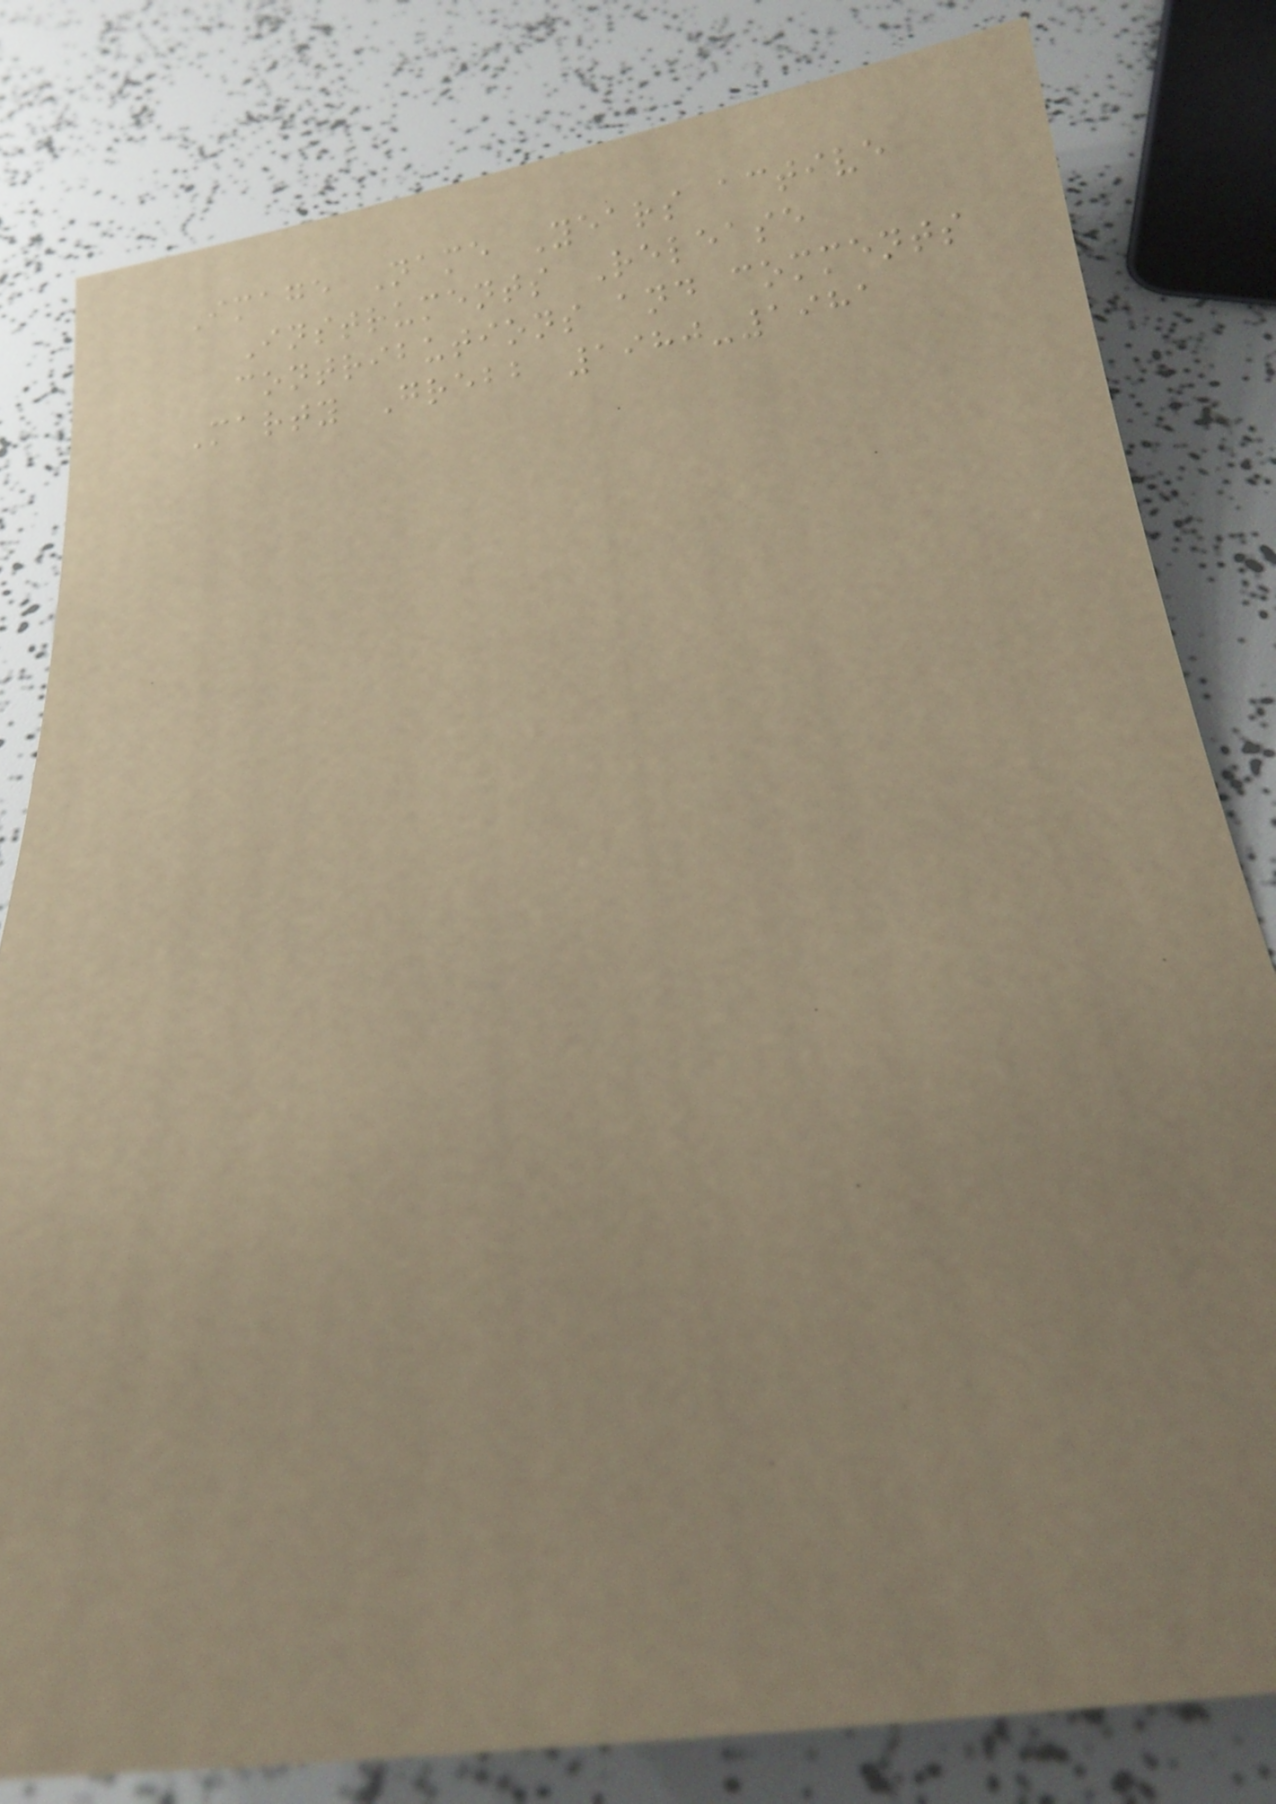Image Name Years active
Instruments Release
contributions and comments
Marty Grebb 1980-1981
